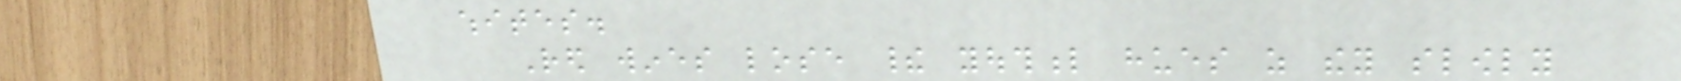whites.
Red wines lose their youthful hues as they slowly
